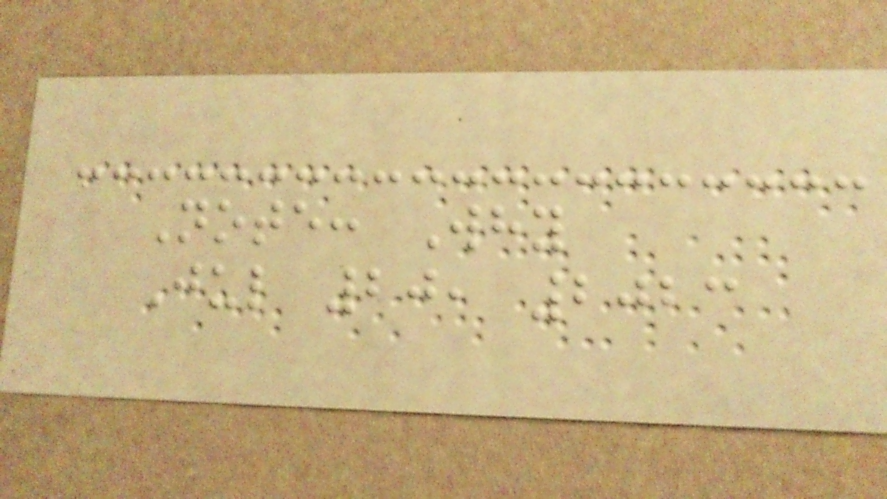Note: Why
Jul 20, 2023
